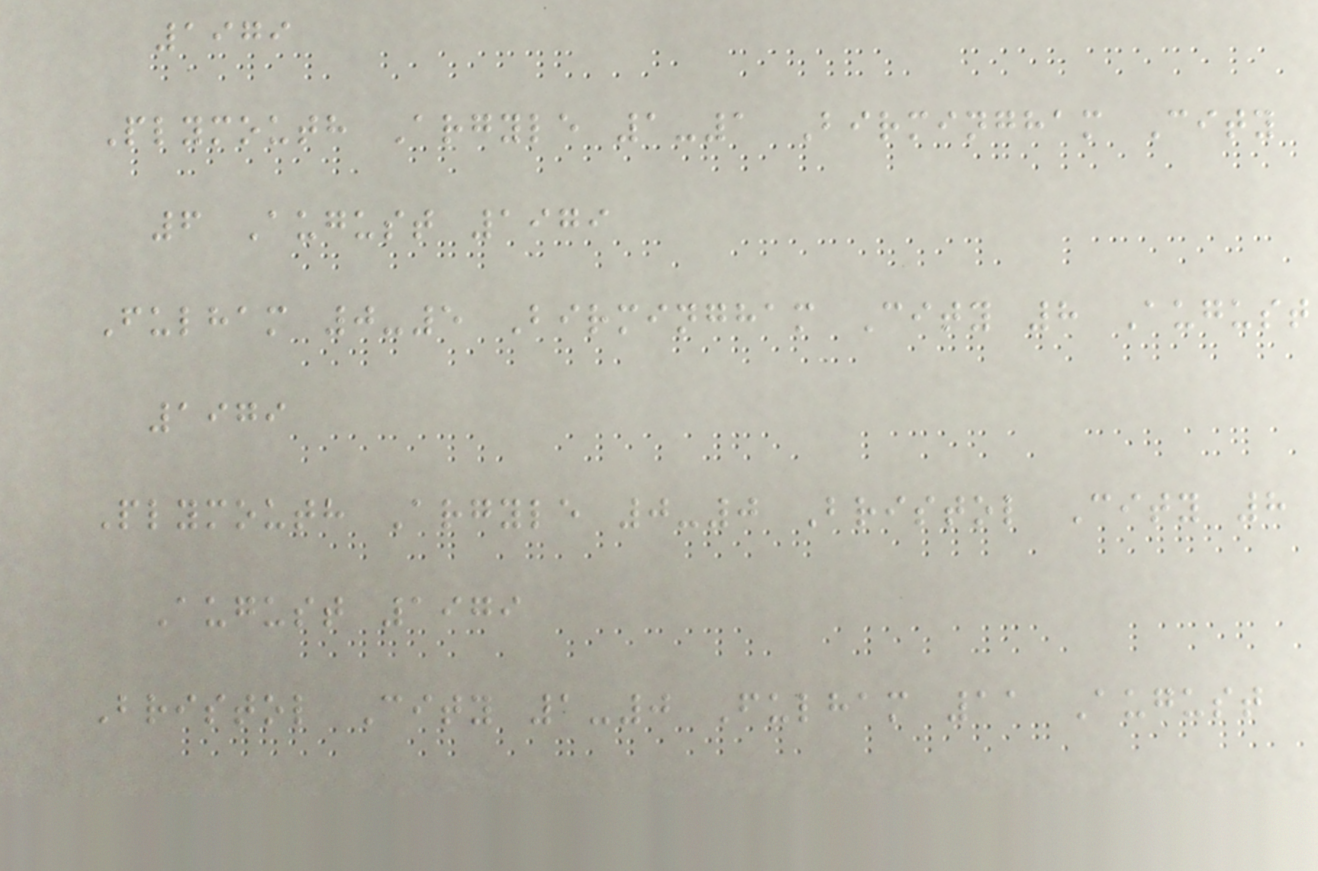1979
Plymouth Argyle 1-1 Birmingham City
6 August 1979
Fulham 0-5 Birmingham City 8 August
1979
Plymouth Argyle 0-0 Bristol City 8
August 1979
Bristol City 1-0 Fulham 11 August
